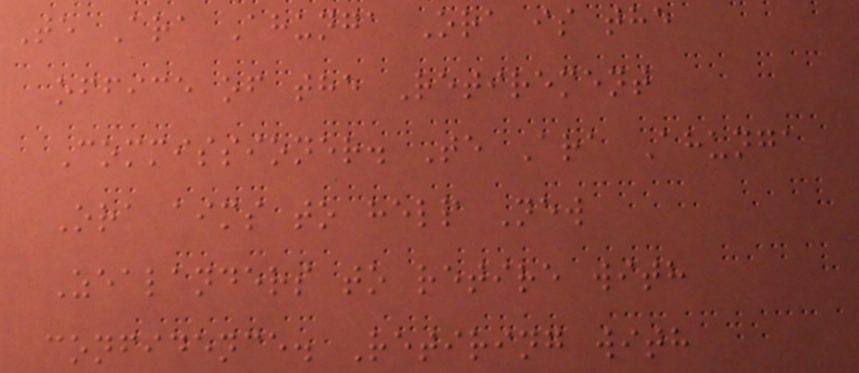Te Ara Ahunga Ora is the
office of the Retirement
Commissioner. Te Ara Ahunga
Ora aims to help New
Zealanders to retire with
confidence. Retiring with
